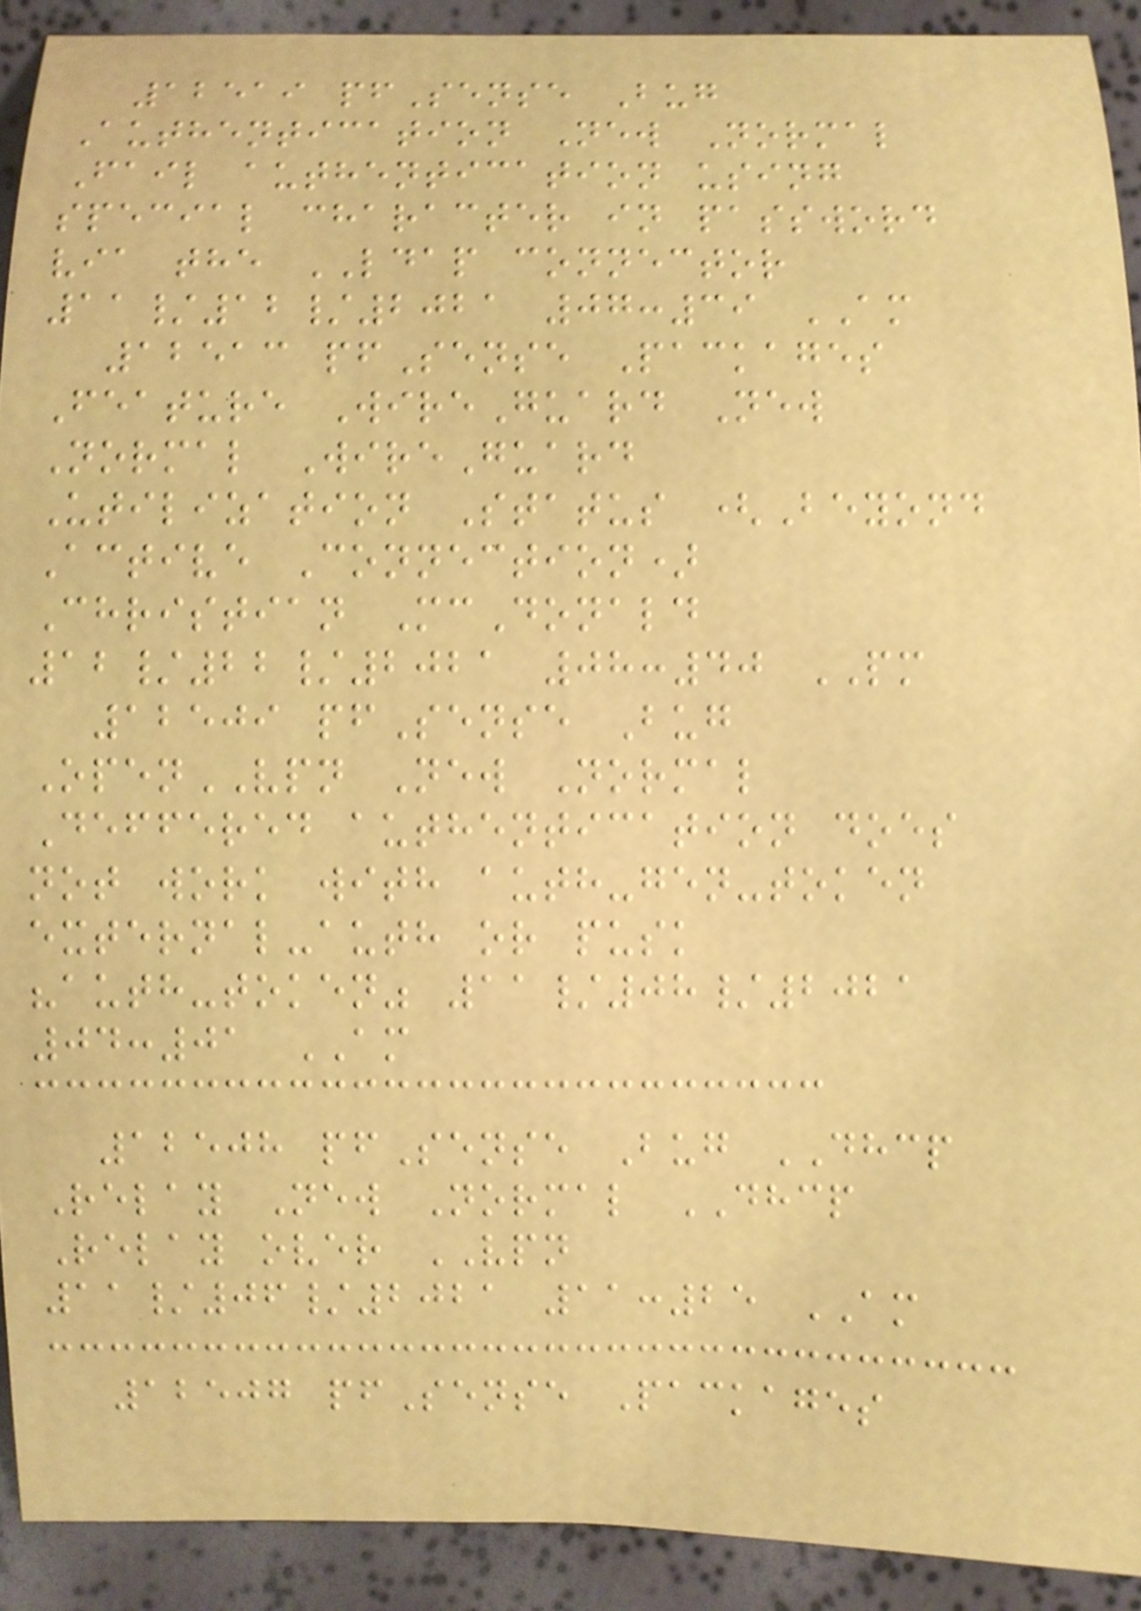12519 pfSense Bug
Authentication New Normal
Fail authentication using
special character in password
via the LDAP connector
11/12/2021 07:39 AM
12513 pfSense Packages
Feature WireGuard New
Normal WireGuard
Utilization Status (Beyond
Active Connection)
Christian McDonald
12/22/2021 08:40 PM
12509 pfSense Bug
OpenVPN New Normal
Deffered authentication does
not work with auth-gen-token
external-auth or pusk
"auth-token" 11/08/2021
04:01 AM
12508 pfSense Bug DHCP
Relay New Normal DHCP
Relay over VPN
11/06/2021 11:25 AM
12507 pfSense Packages
